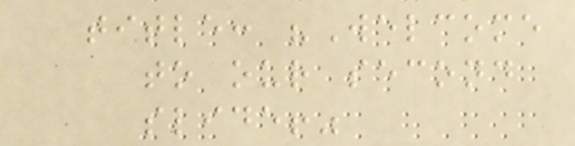title: "Welcome
to our second
slide!"
